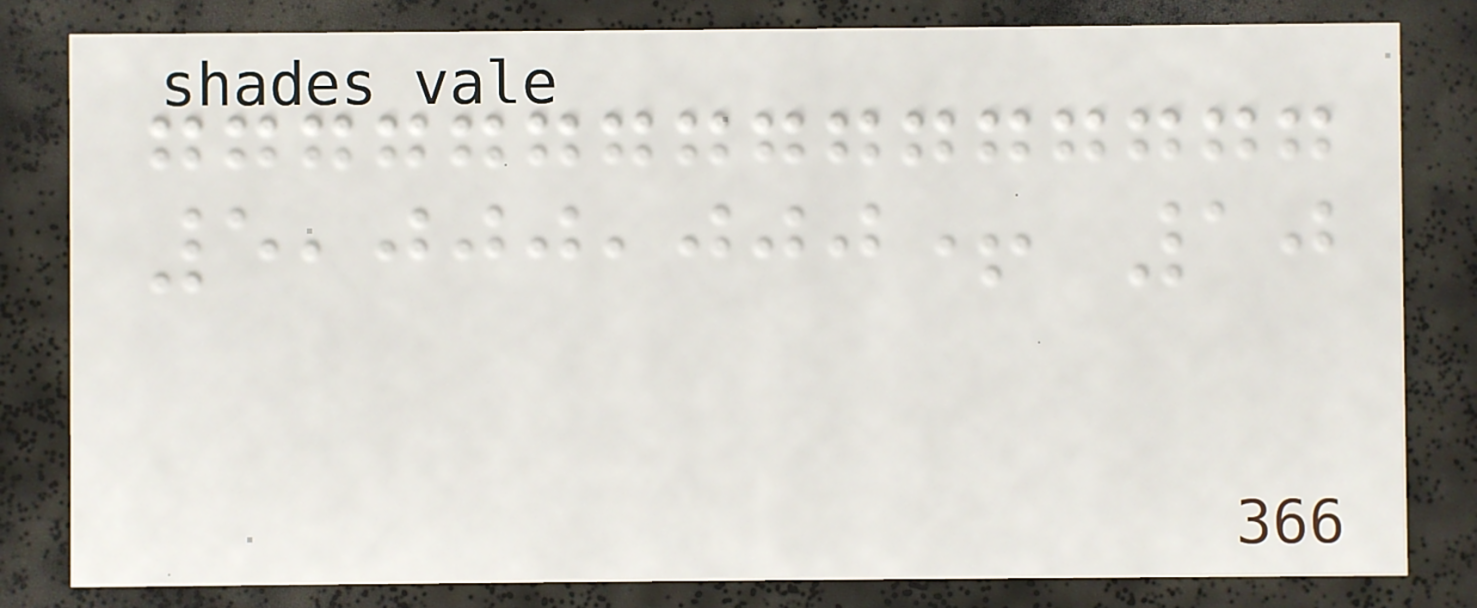5,000,000+ 10
